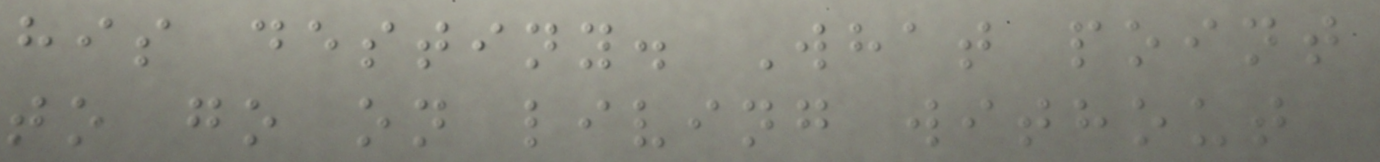his destiny. What point
to go on living without
